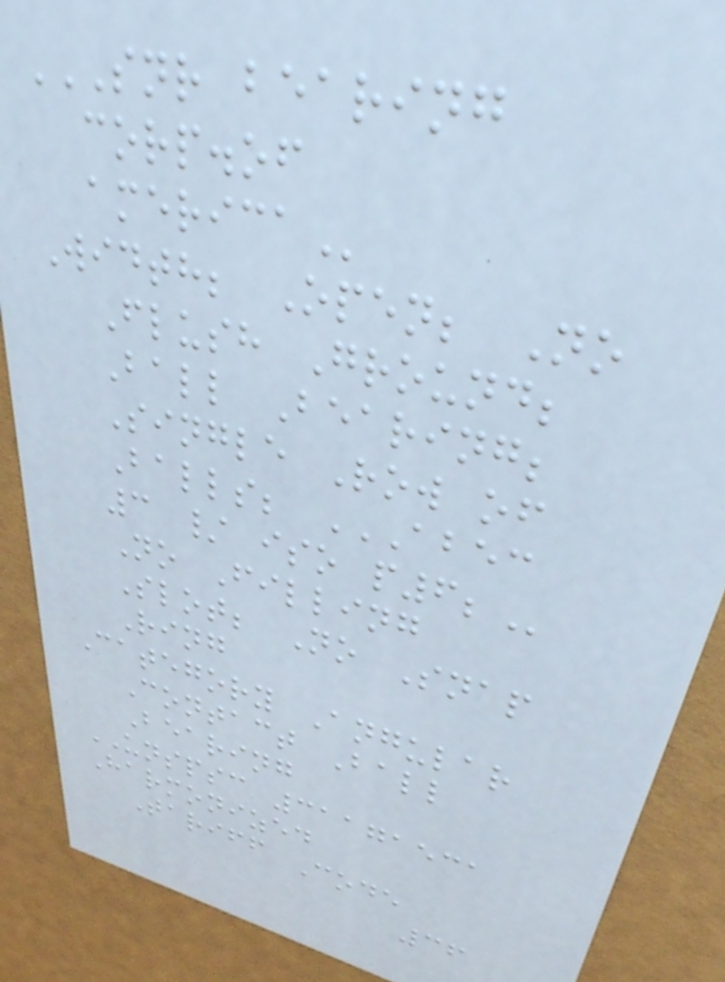SNR BEARING
CORP.OF
AMERICA
Width; Open; No
Flush Ground;
Ball Bearing;
Single Row of
Balls; ABEC
3 / ISO P6;
No Filling
Slot; No Snap
Ring
Category Angular
Contact Ball
Bearing
UNSPSC 31171531
Harmonized
Tariff Code
36
